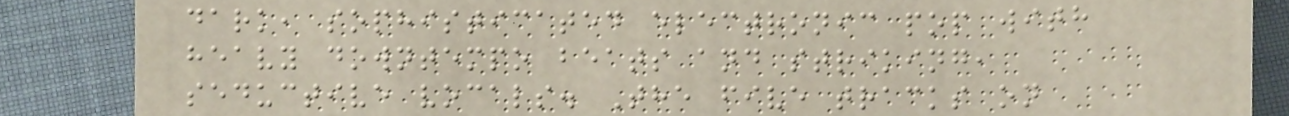dark, sophisticated electronic pop with
heavy downtempo beats and striking,
seductive vocals. The five tracks on
